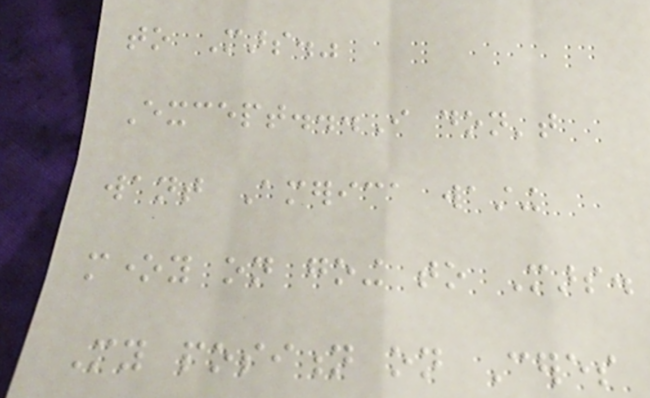to Mars."
Except...I don't
want America wasting
money on going to Mars.
My position on Ceres
